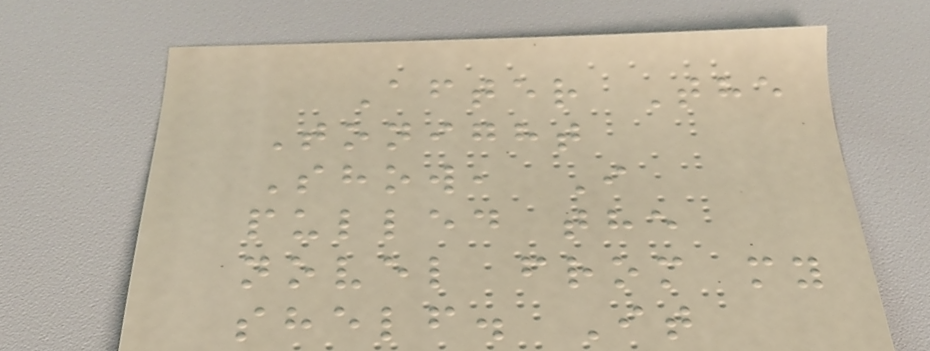After The
Tonight
Show, I
pulled the
novel from my
shelf. It
